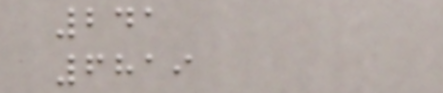241
6819
